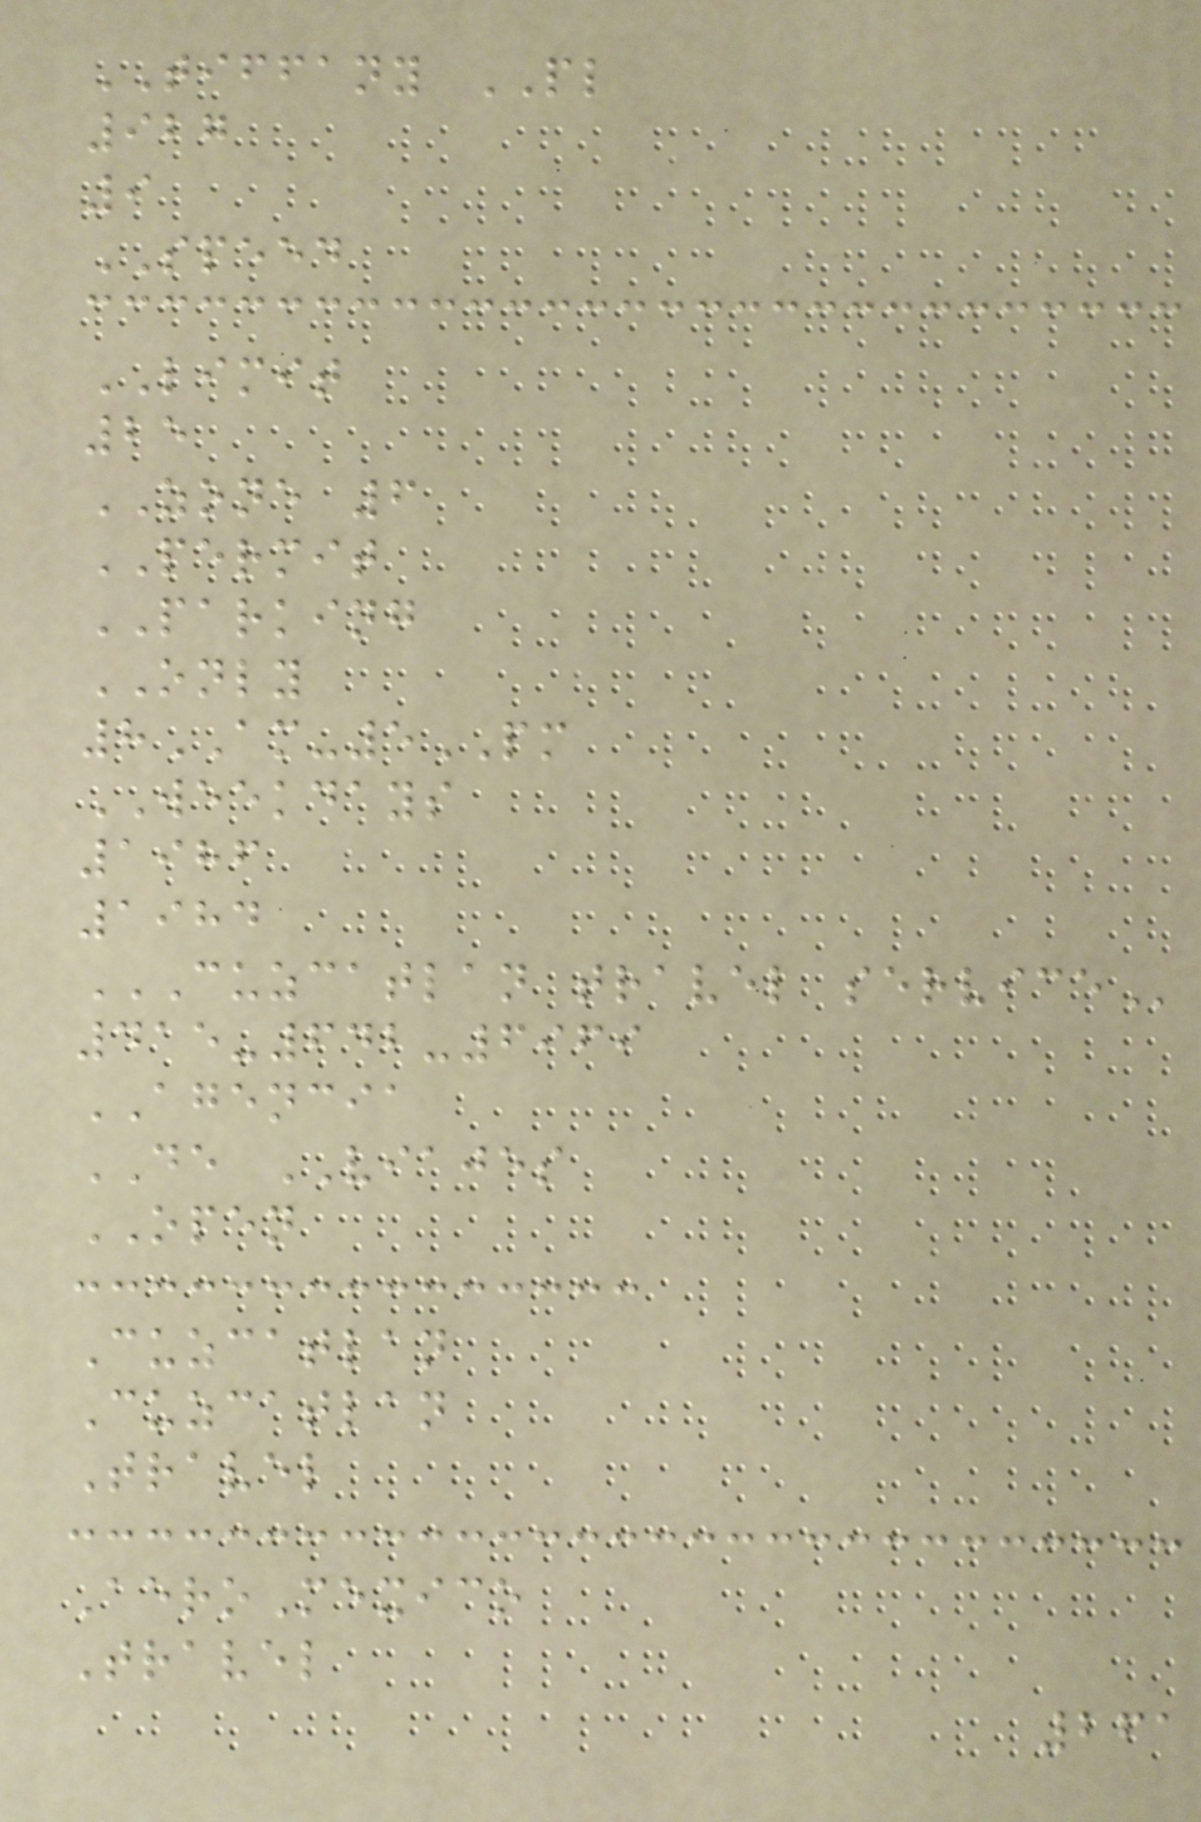TIFFANY PL
927
9
SPEED
LIMIT
25
ZONE 6
PERMIT
PARKING
ONLY
8AM-5PM
WEEKDAYS
1986
1984
CUZCATLAN TRAVEL SERVICE
415-642-6969
AGENCIA
DE VIAJES
OPEN
Cuzcatlan
Cuzcatlan
Travel
AeroMexico
Travel
261
